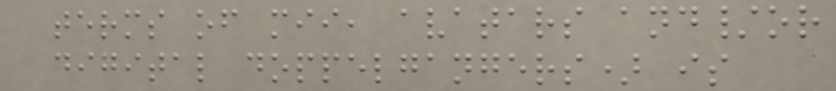terms of mii, avatars and/or
digital doppelgangers) is
